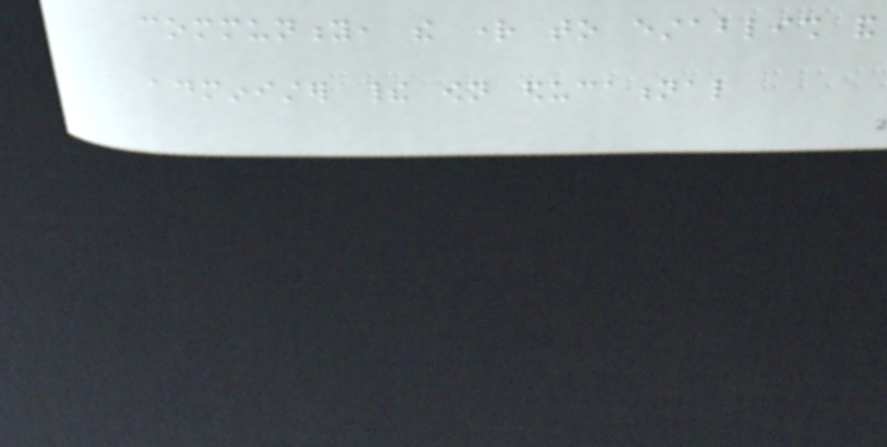community, the right to establish and
administer their own educational
